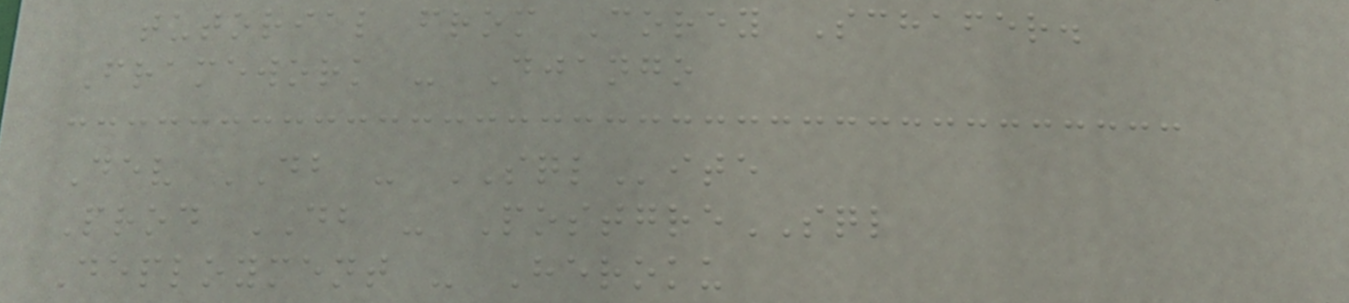tutorial from Corey Schafer.
Framework - Django
Dev DB - SQLite
Prod DB - PostgreSQL
Deployment - Heroku
